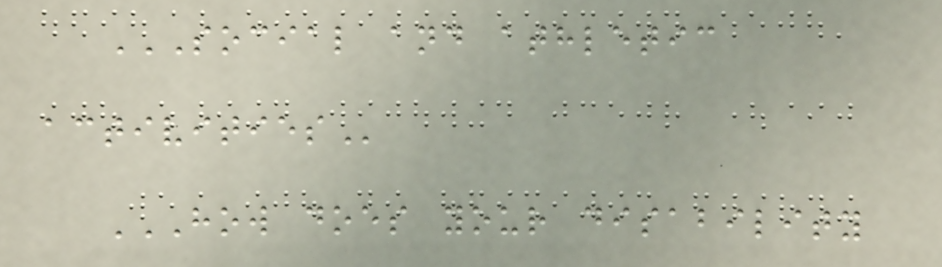SOCIAL AND ATHLETIC
ACTIVITIES
HOW DOES YOUR DISABILITY
